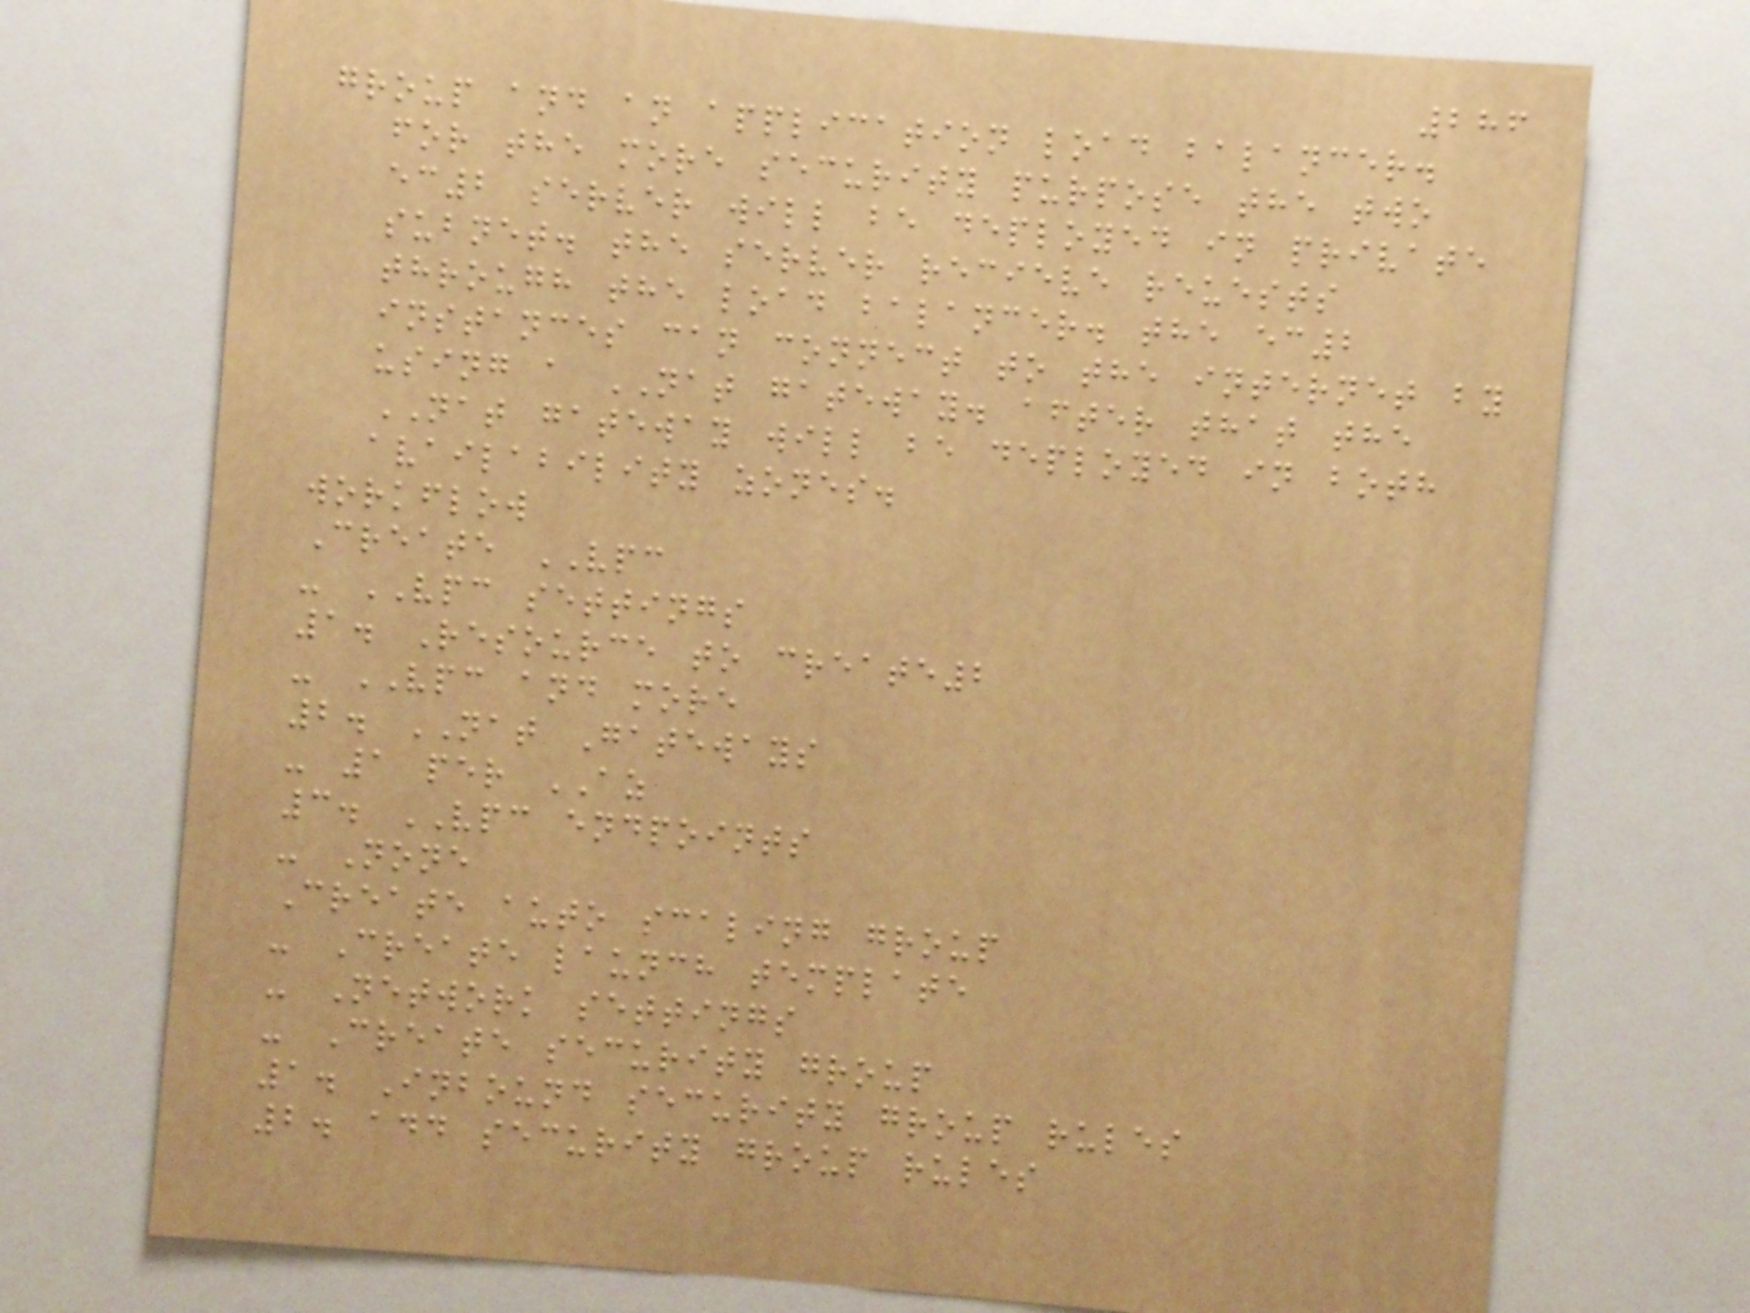286
group and an application load balancer.
for the more security purpose the two
ec2 server will be deployed in private
subnet. the server recieve reuests
through the load balancer. the ec2
instances can connect to the internet by
using a NAT gateway. after that the
NAT gateway will be deployed in both
availability zones.
workflow
Create VPC
- VPC settings
1. Resource to create2
- VPC and more
2. NAT Gateways
- 1 per AZ
3. VPC endpoints
- None
Create auto scaling group
- Create launch template
- Network settings
- Create security group
1. Inbound security group rules
2. add security group rules
